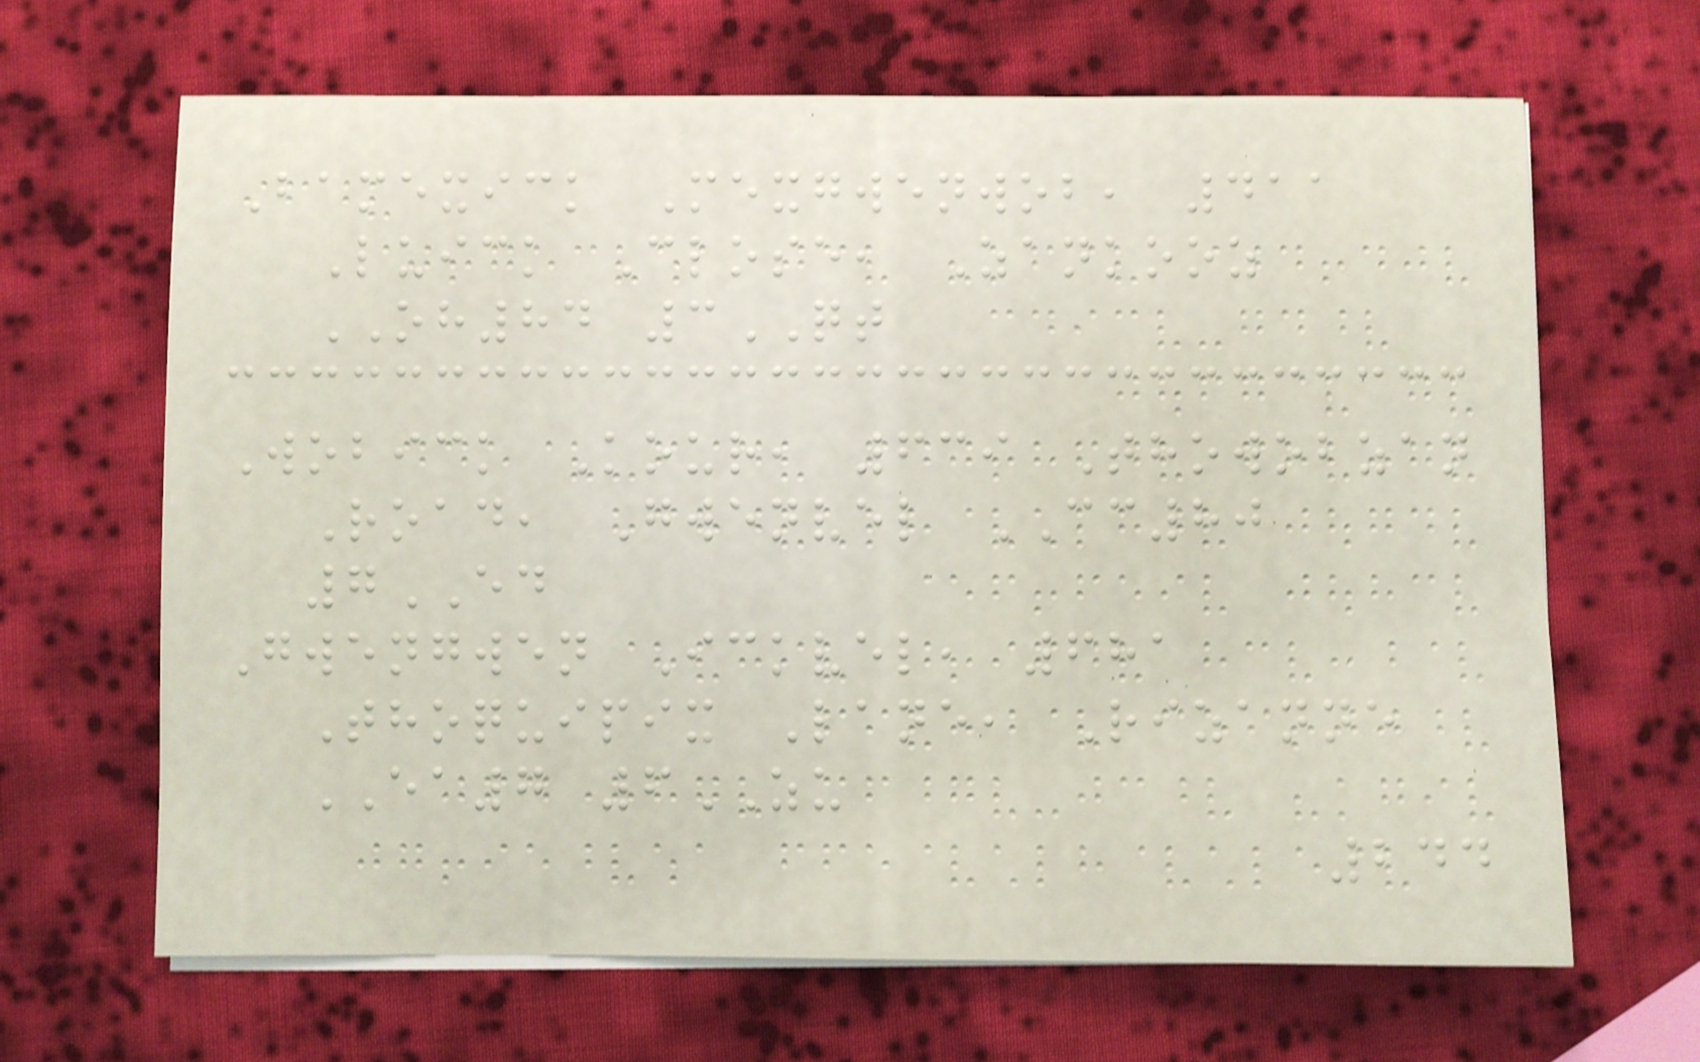Bamexick Mexgwenwob, 411
Luick Close, Zankooz
OH84 3QT
Wobick Kour, 639 Thowobzan
Road, Gwenvel CC80
7ED
Gwengwen Ickvel, 681
Thoquipix Lane, Rizanne
EA7 6ZU
244
